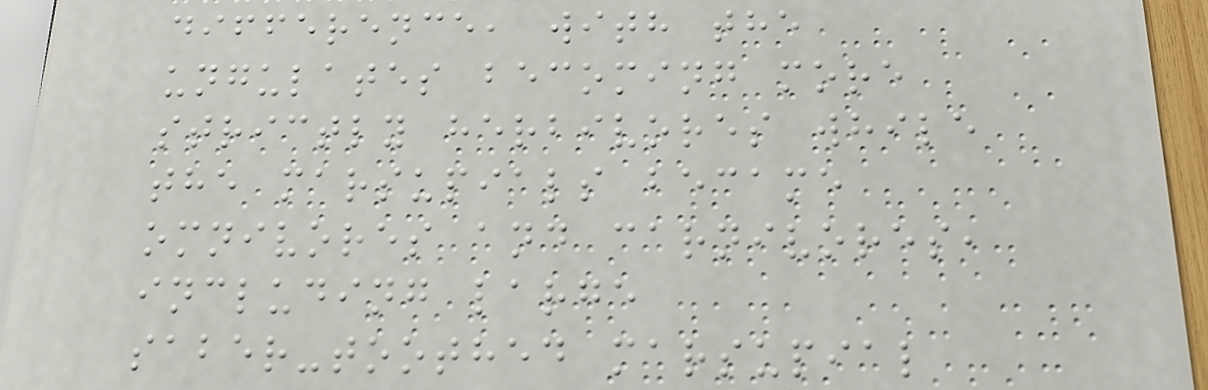difference, with the
ungulates becoming more
strictly herbivores while
the marsupials became
omnivores and carnivores,
including large
saber-toothed marsupial
